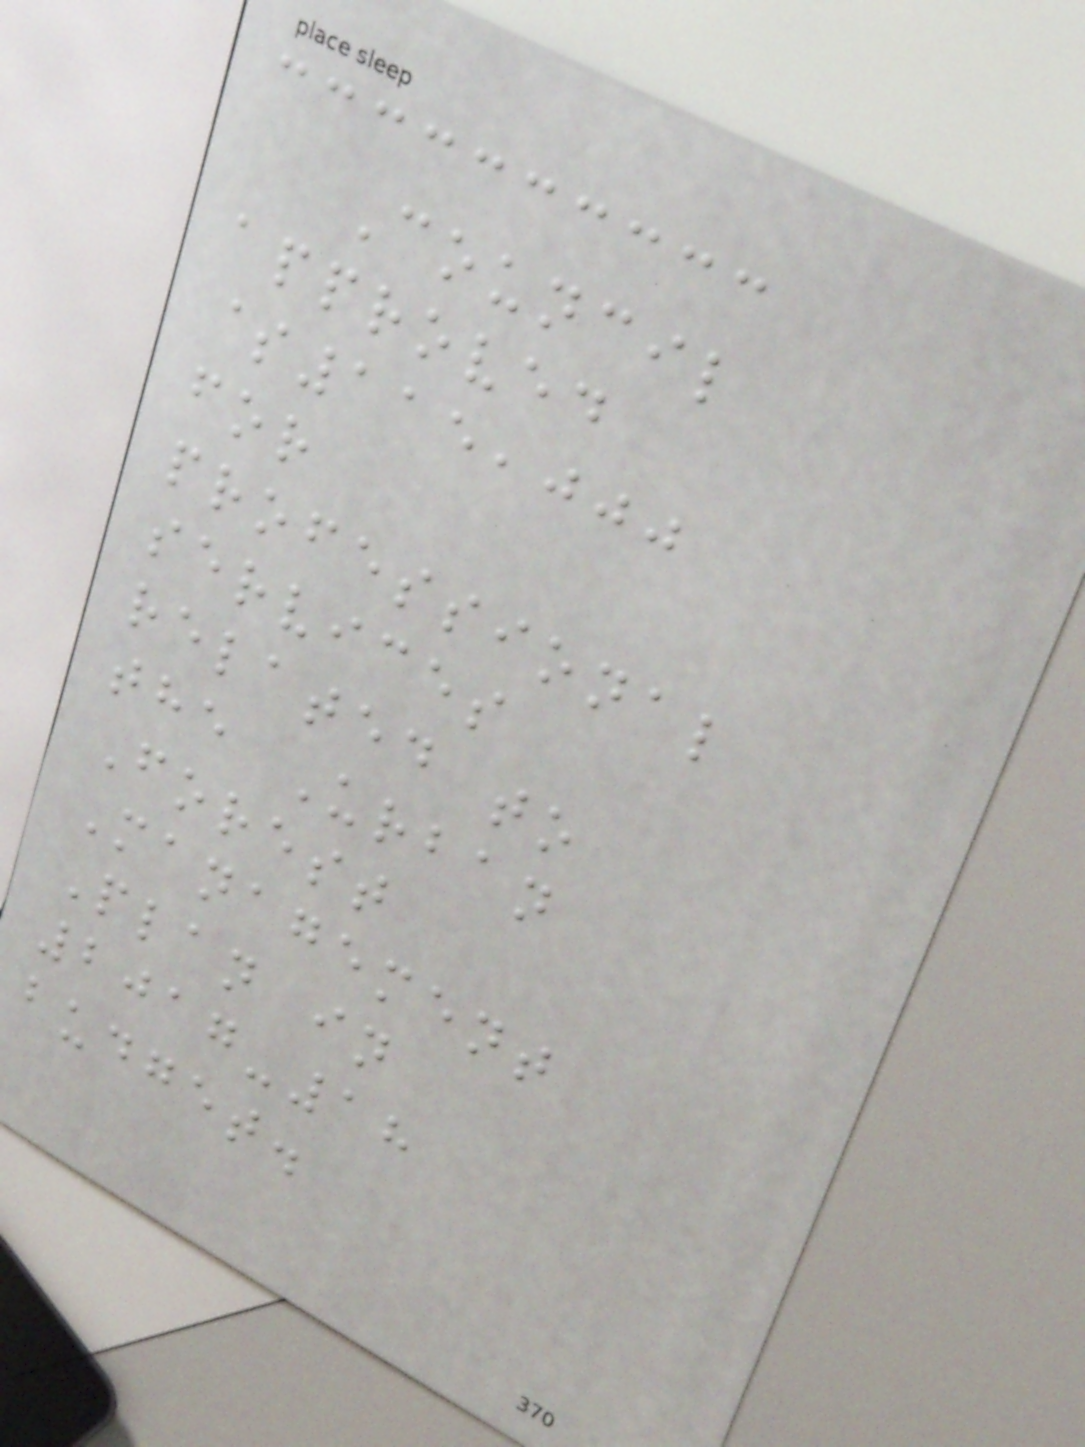Council
approved
$115,000
for
professional
services
related to
the Urban
Forest
Management
Plan in
2017-18
budget.
